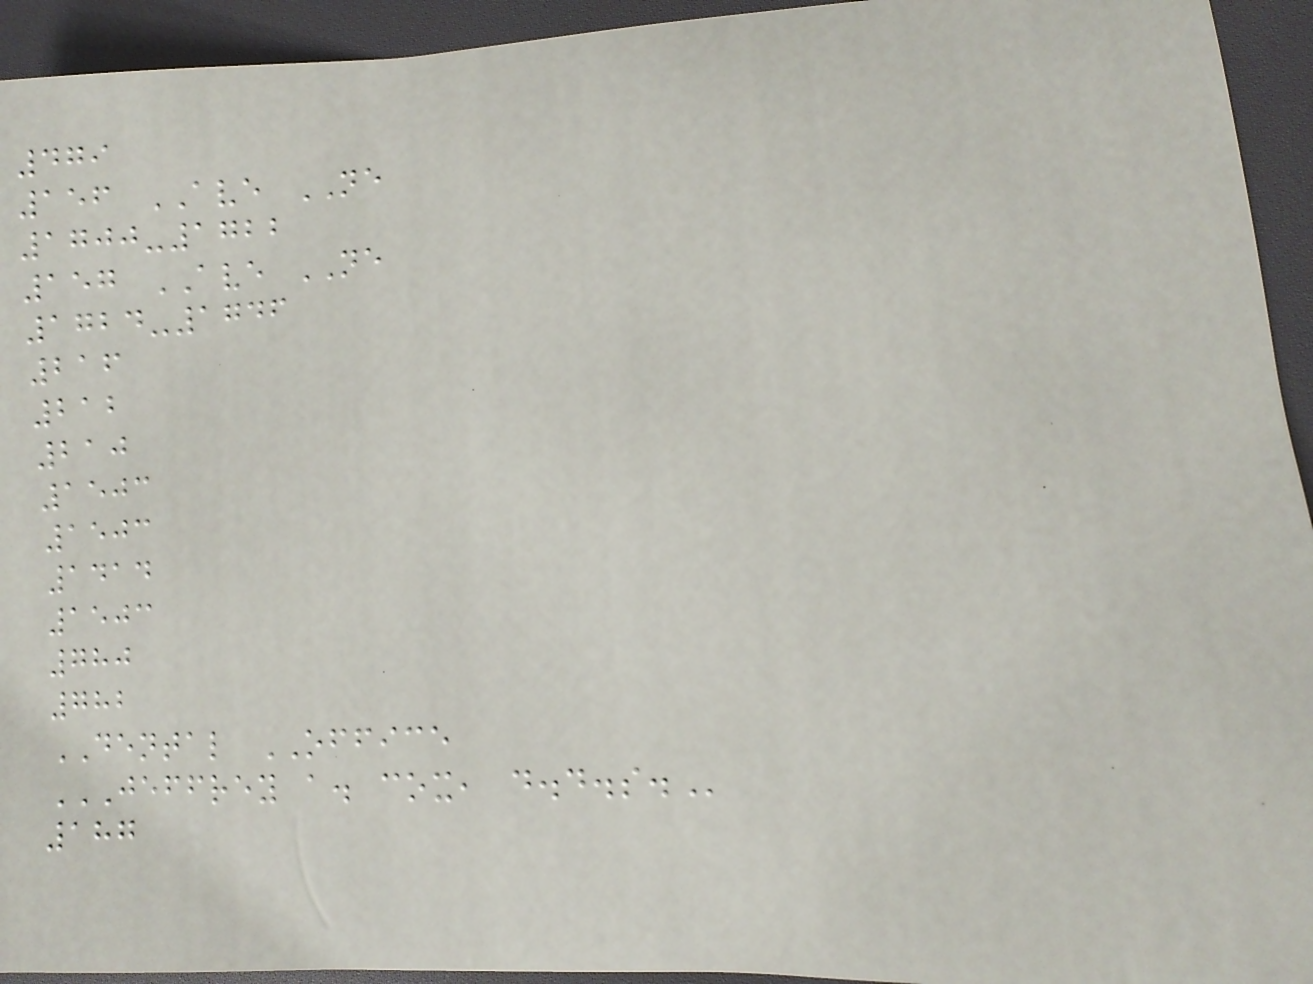479
156 AVE NE
1700-1722
157 AVE NE
1724-1746
216
212
210
1503
1503
1414
1503
780
782
DENTAL OFFICE
JEFFREY A. COX, D.D.S.
187
